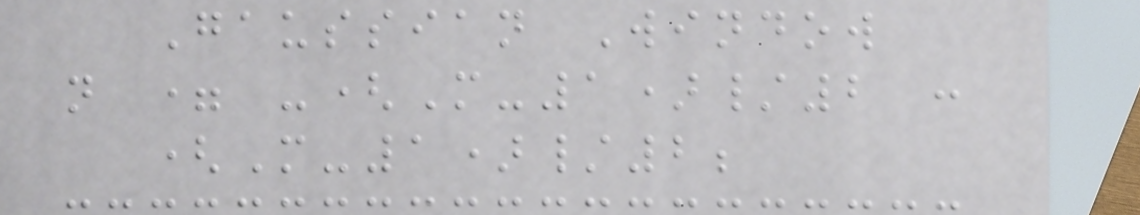Gaussian Window
n = -(M-1)/2 :
(M-1)/2;
